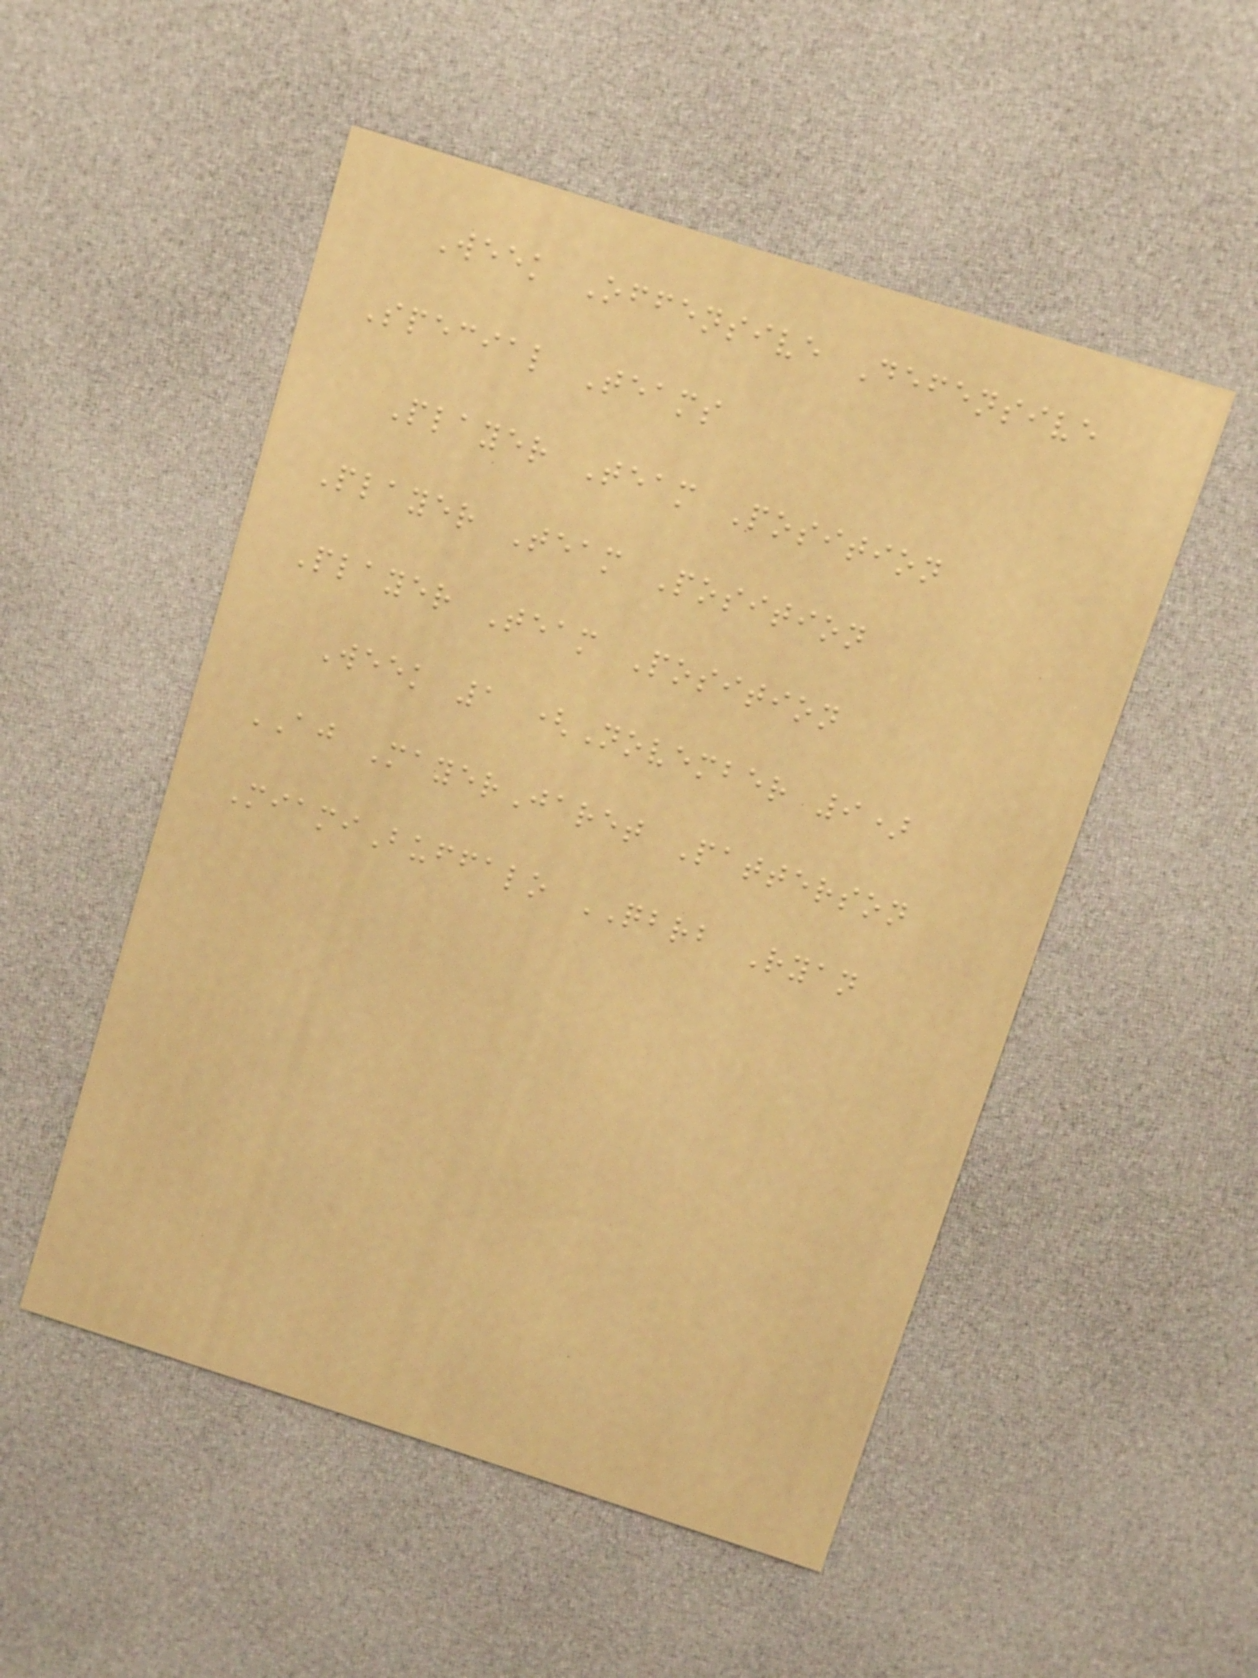Week Offensive Defensive
Special Teams
Player Team Position
Player Team Position
Player Team Position
Week 1 (November 9)
AJ MayerJaret Patterson
MiamiBuffalo QBRB Ryan
